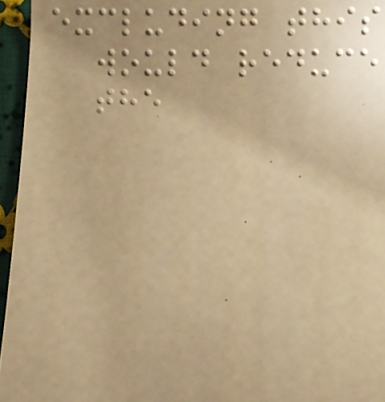excluding this
would reduce
the
